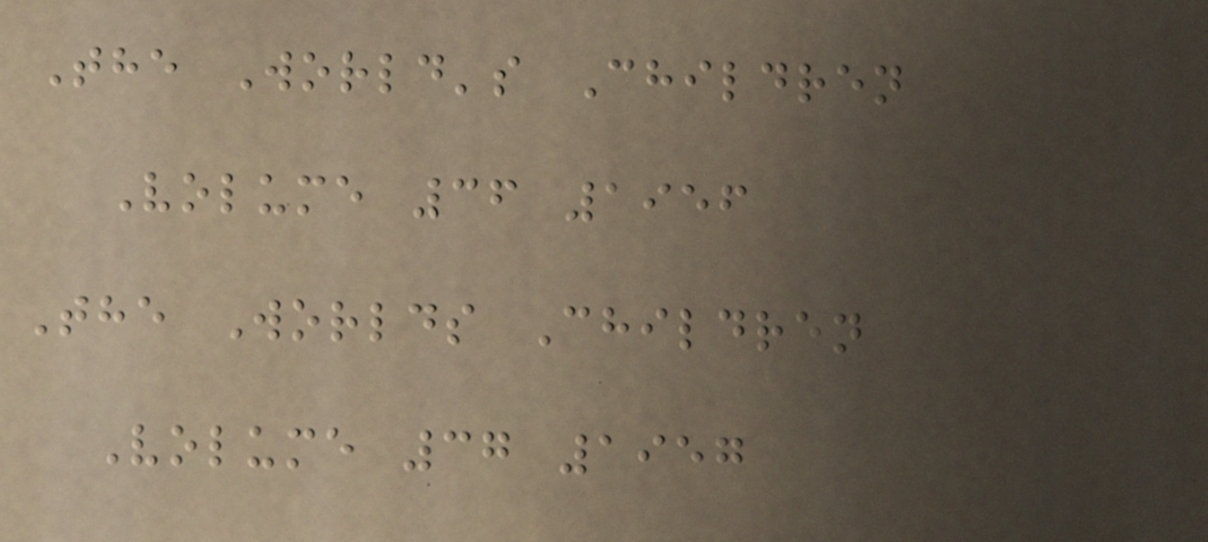The World's Children
Volume 36 1956
The Worlds Children
Volume 37 1957
